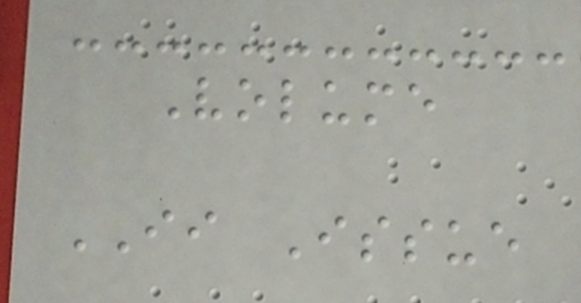Volume
II Issue
